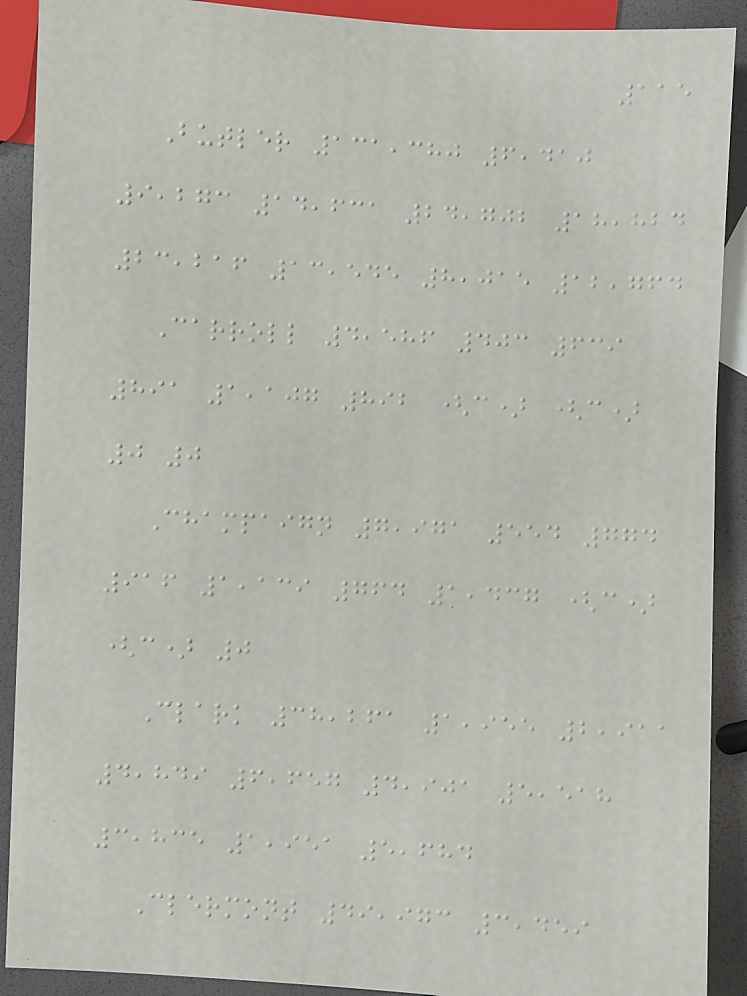115
Butler 131,380 6,410
9,273 14,631 24,702 18,824
23,216 13,545 8,015 12,764
Carroll 4,586 403 639
891 1,107 892 (c) (c)
0 0
Champaign 7,971 554 774
916 1,139 764 1,437 (c)
(c) 0
Clark 38,261 1,955 2,911
4,849 6,657 4,901 5,518
3,835 1,951 5,684
Clermont 49,973 3,459
